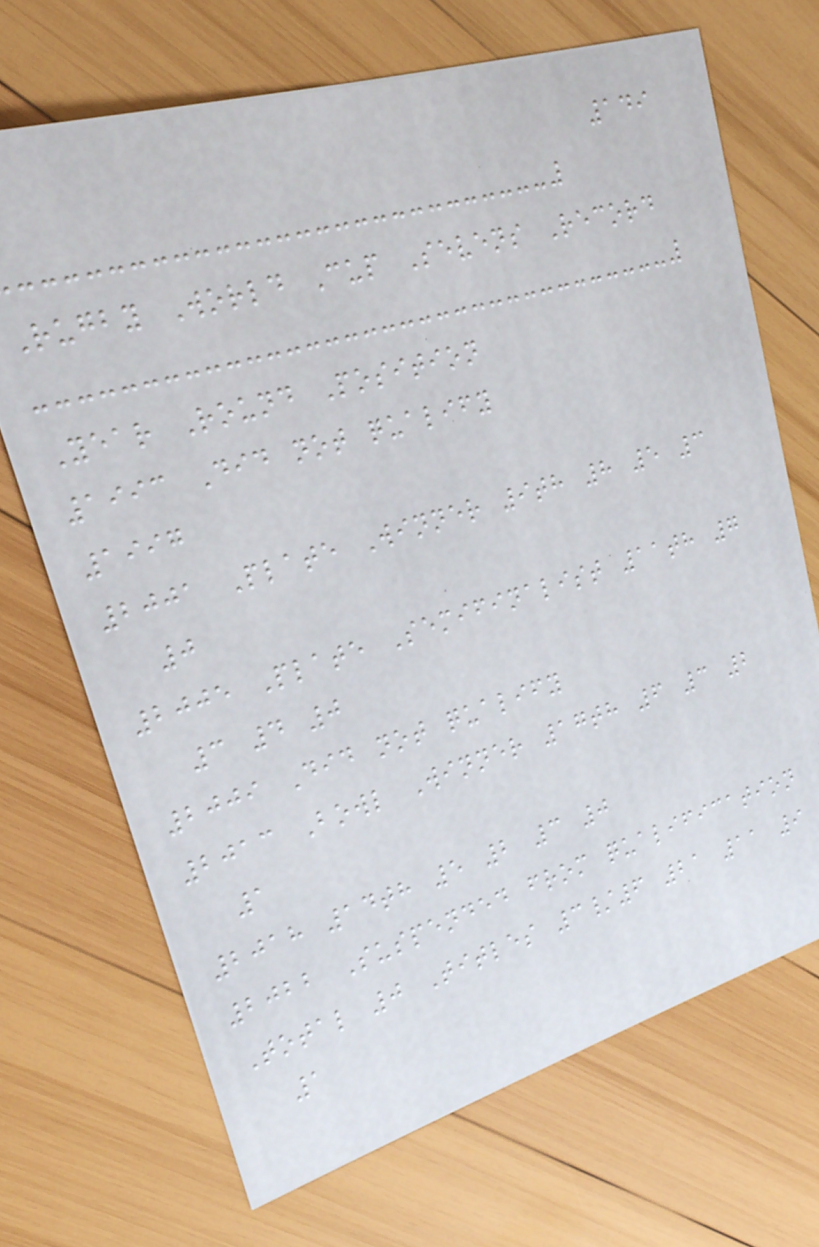149
Rugby World Cup Sevens Record
Year Round Position
1993 Did not qualify
1997
2001 Plate Winner 9th 8 5 3
0
2005 Plate Semifinalist 11th 7
3 4 0
2009 Did not qualify
2013 Bowl Winner 17th 6 3 2
1
2018 14th 5 2 3 0
2022 Suspended from qualification
Total 0 Titles 3/6 21 11 9
1
